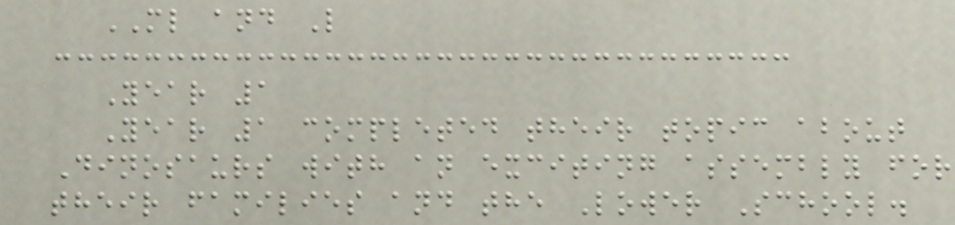ML and L
Year 1
Year 1 completed their topic about
Dinosaurs with an exciting assembly for
their families and the Lower School.
